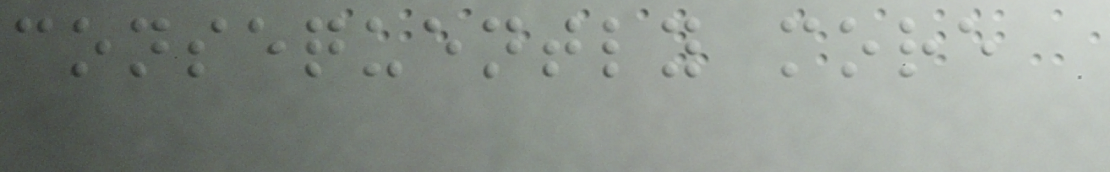consequently more
